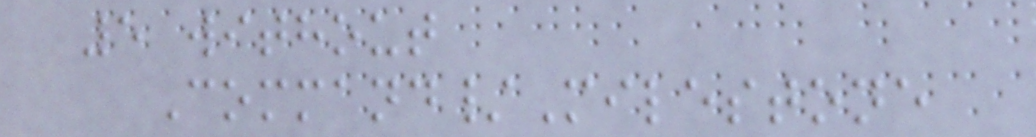5 without
Command/Milestone
